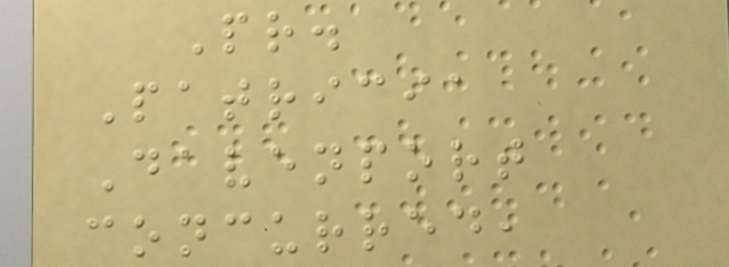Pr.
Patricia
Davenport
concurred,
